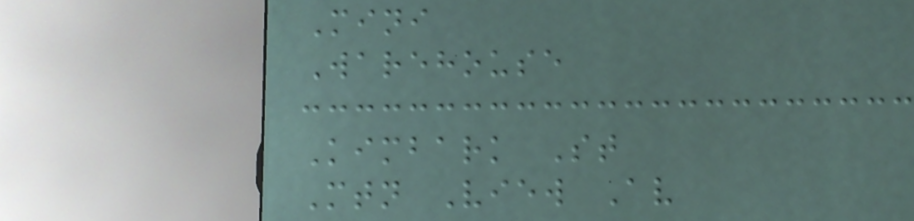Mini
Warehouse
Kimbark St
Mtn View Av
